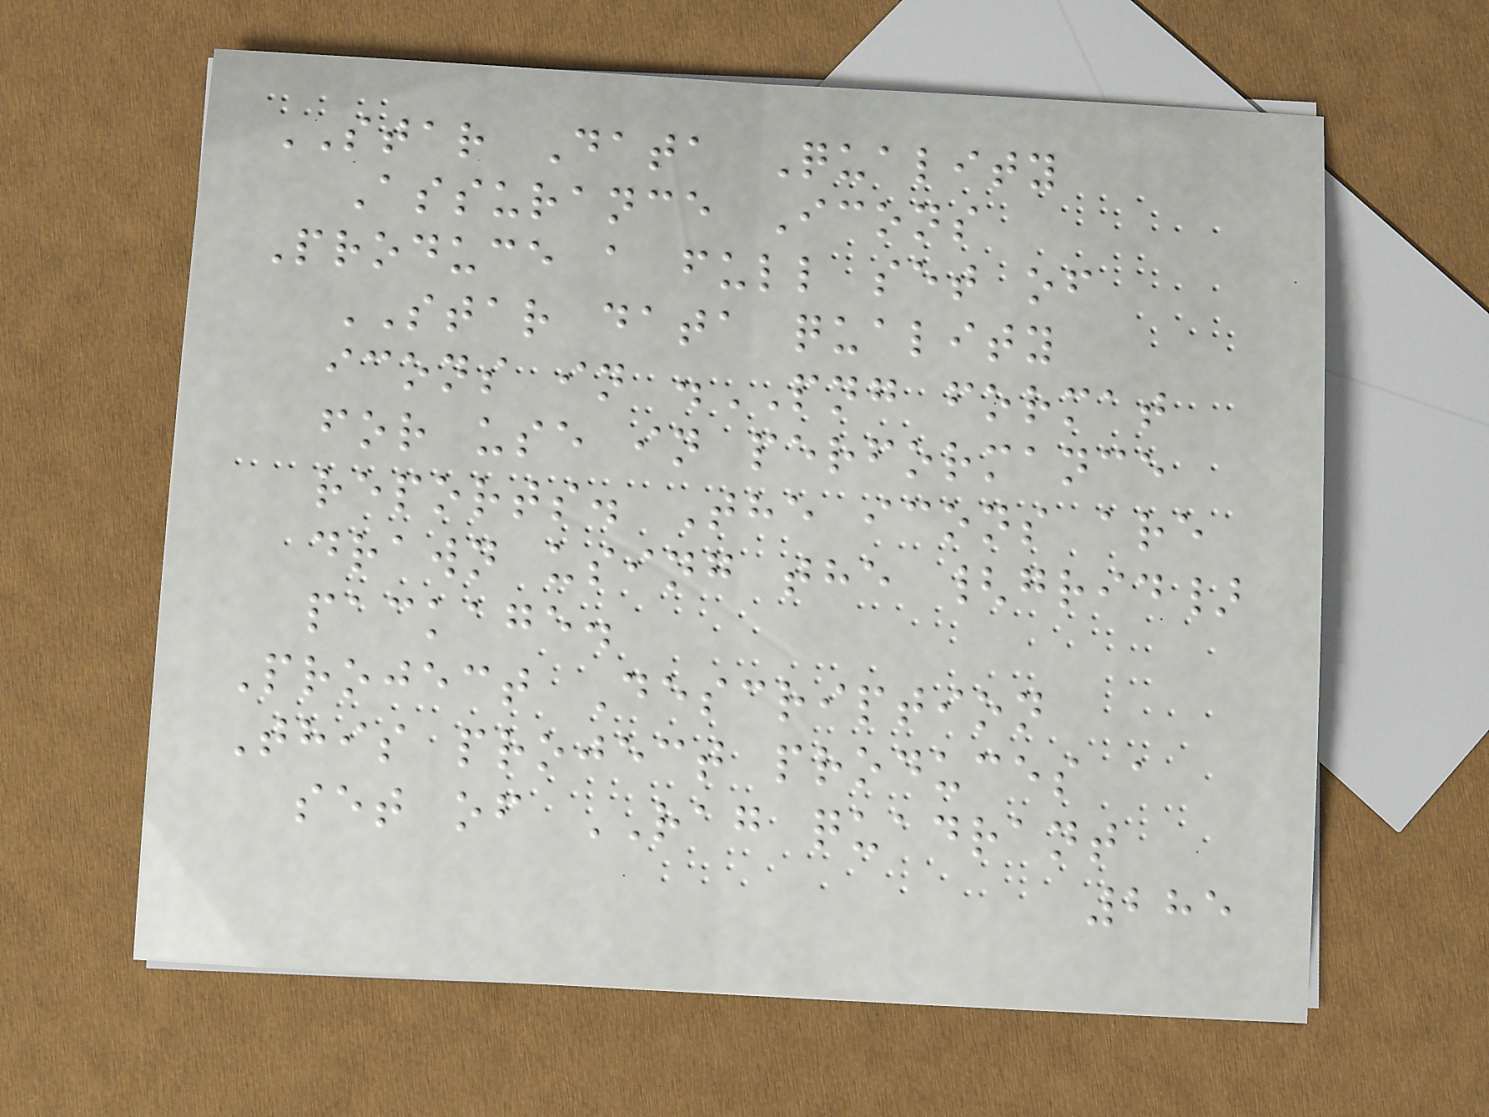STAR Data Quality
Assurance Icons
Produce a full set of
STAR data quality
icons in .PNG format
for use in performance
reports. The icons are
drawn using the {grid}
package.
Project Description
This project produces a
set of RAG quadrant
285
